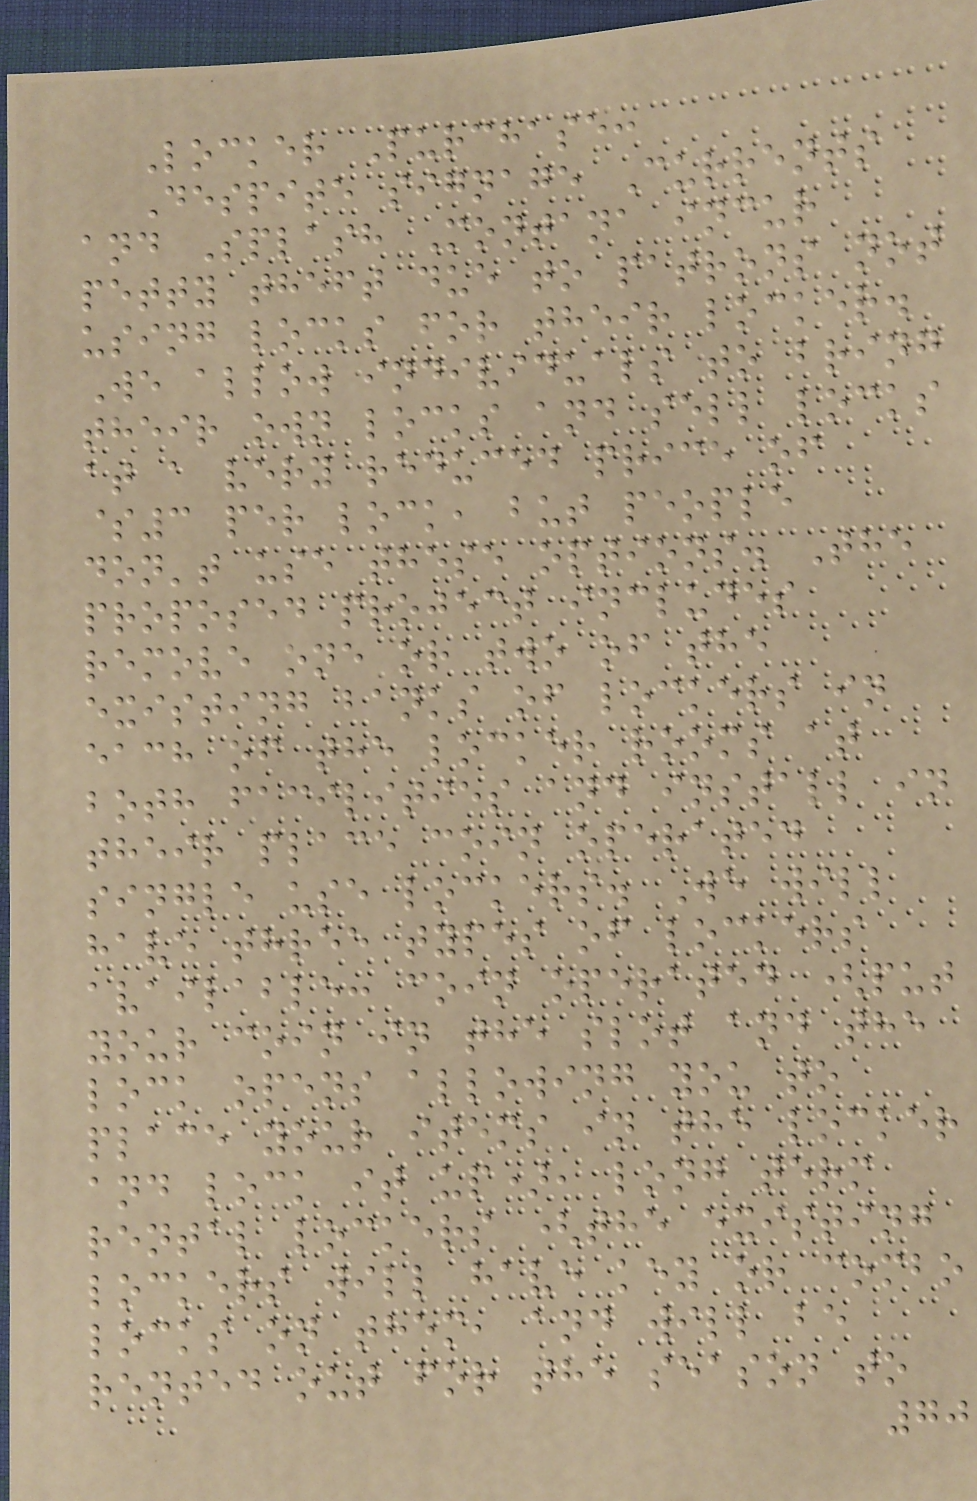Locker Purchase:
Despite signage Currents
and Splash Montana incur
petty theft due to patrons not
using locks for their locker.
We allow individuals to bring
their own locks and sell locks
at a very reduced price of
$3 per lock, but people
don't use these options. The
proposed project includes
remove one or two of the
existing banks of lockers in
each of the locker rooms at
both facilities and install in
their place coin operated
single use lockers. We will
have three types of lockers
available: coin operated (put
your coin in the slot and the
lock opens allowing you to
place your items in the locker
and lock it up), long term
rental lockers (the existing
lockers will have key or combo
locks on them, and will be
rented out for the season to
70
